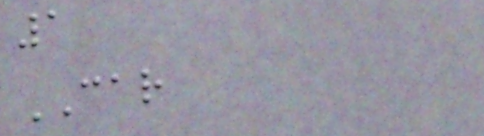1
CAR
